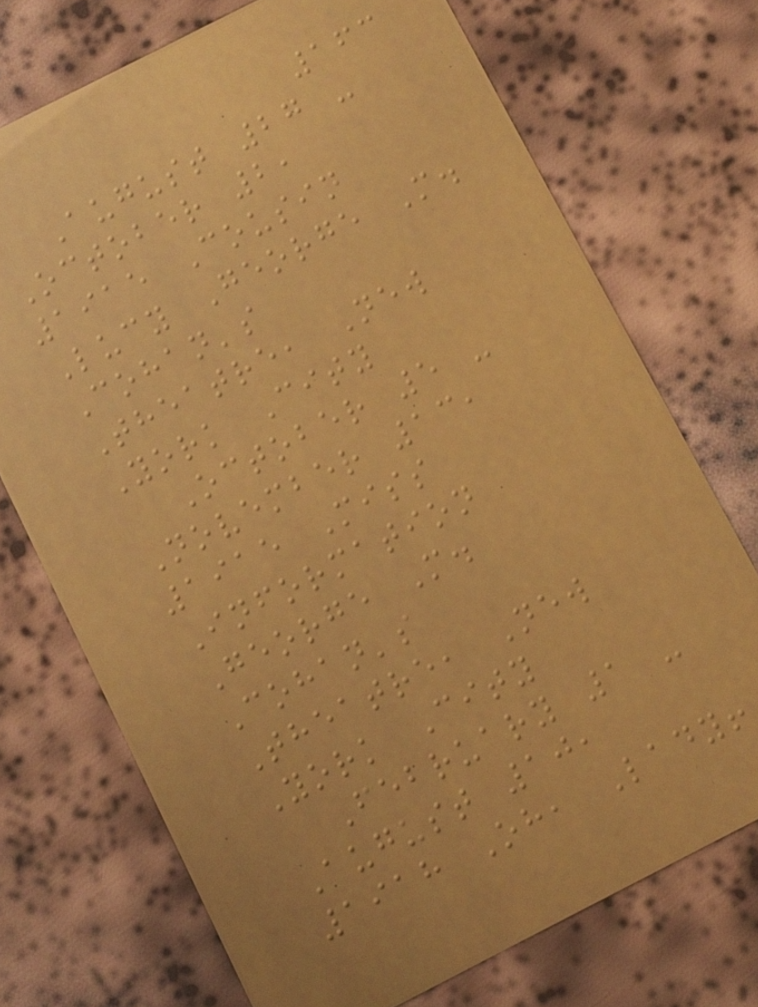163
August 27 -
October 2,
1915 Cousin
Lucy George M.
Cohan's
Theatre, New
York City
October 5 -
November 13,
1915 Miss
Information
George M.
Cohan's
Theatre, New
York City
February 1 -
August 10,
1918 Oh, Lady!
